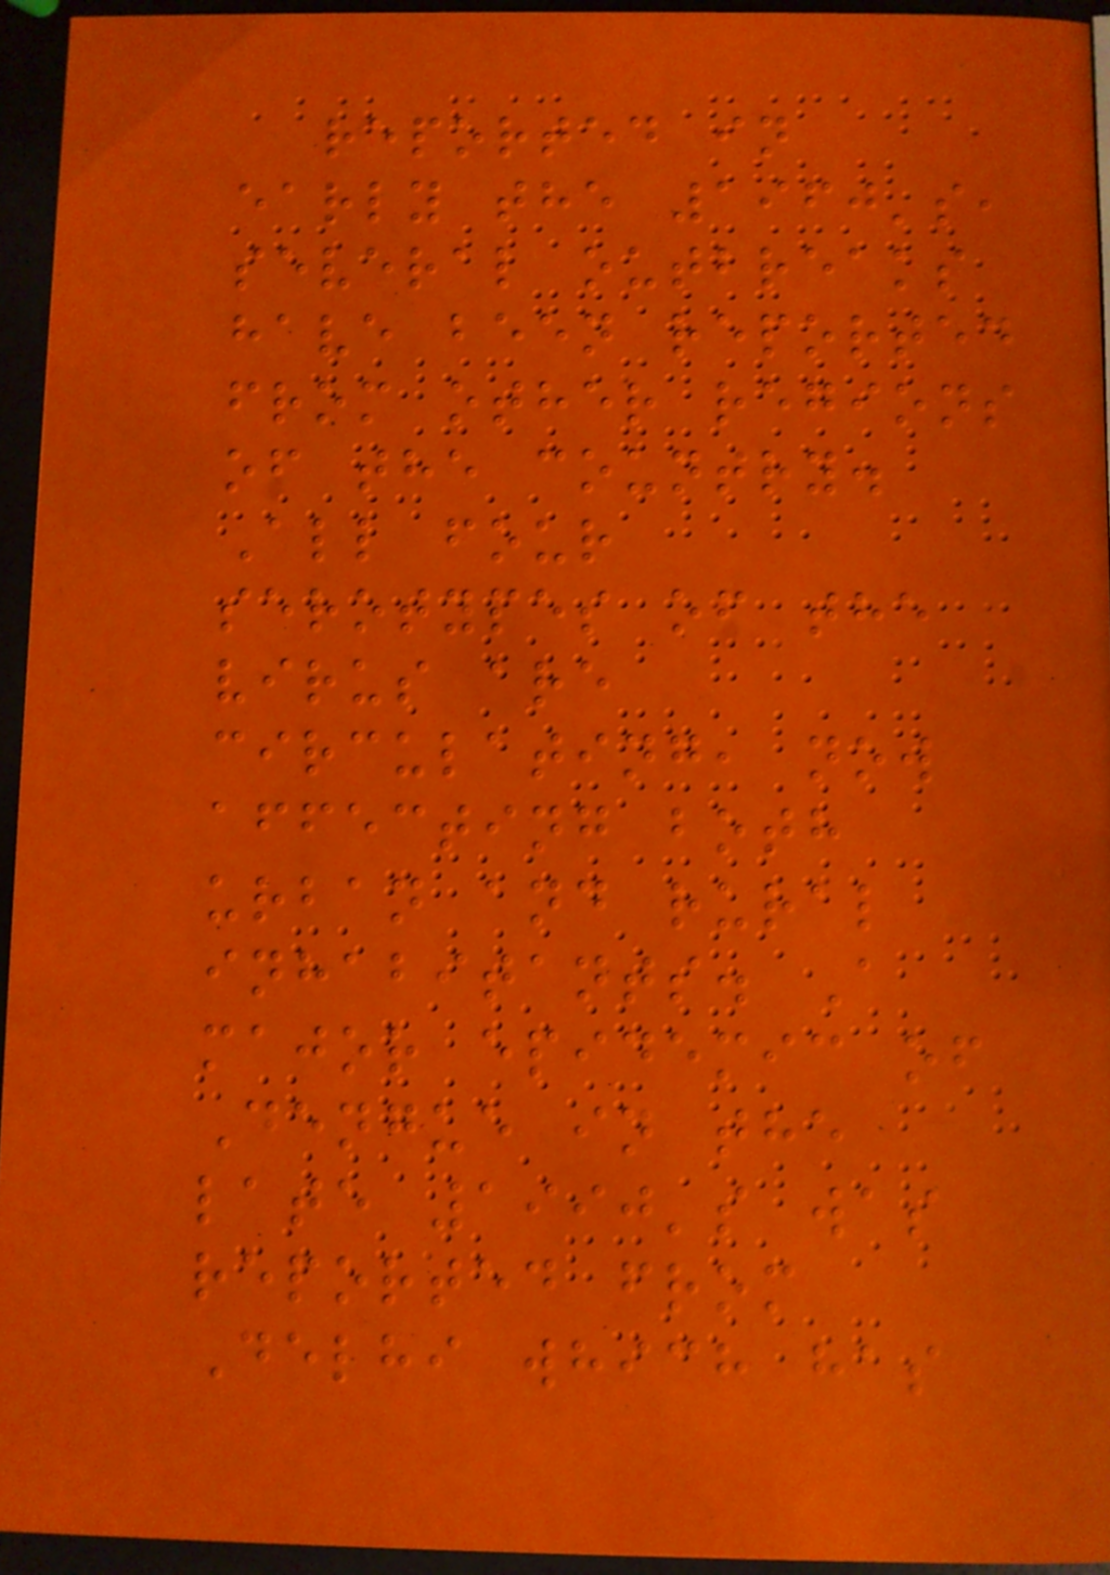reported in
early the 1960's,
several outbreaks
have been reported
from other regions
of the country.
All four
serotypes of the
virus are
circulating, now
affecting both
urban and rural
inhabitants. A
major epidemic of
Dengue in the
late 1990's was
reported from
Delhi which has
